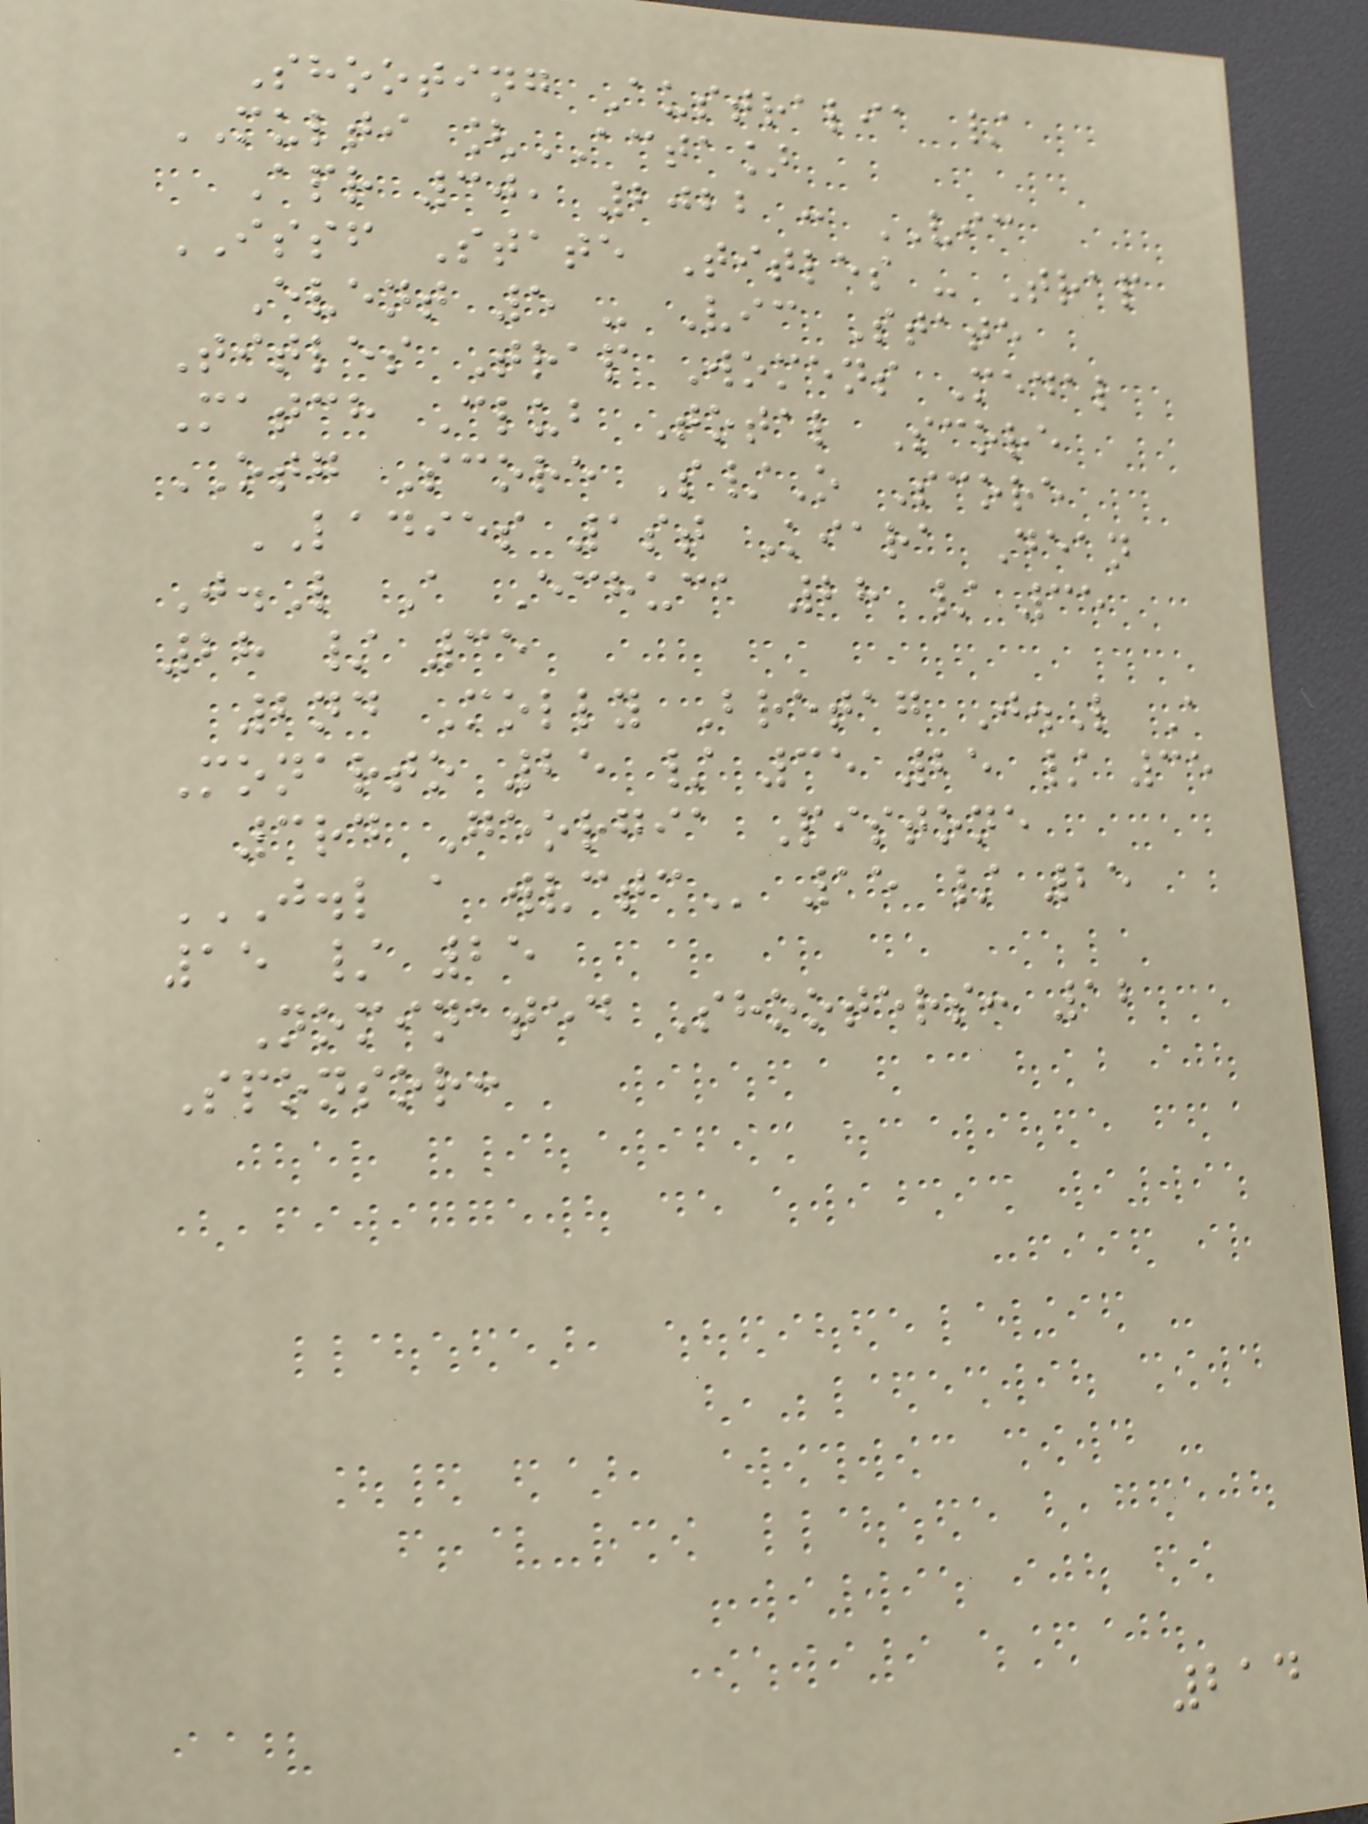Shooting Australia /
MULTI [ACTA]
Apr 30, 2022 : VIC
ISSF State Titles - Trap
Event 5 - Vic State
Titles Trap Womens Medal
Match Club Total Score
OTG Score S/O Score
LADIES 1st Kiara Dean
J.L A Echuca 28 / 35
28 / 35
2nd Molly Bretag J.L A
Monarto 25 / 35 25 / 35
3rd Georgia Pistone
J.L A WVCTC 15 / 25
15 / 25
Nominated Shooters: 12
Sponsor:
214
